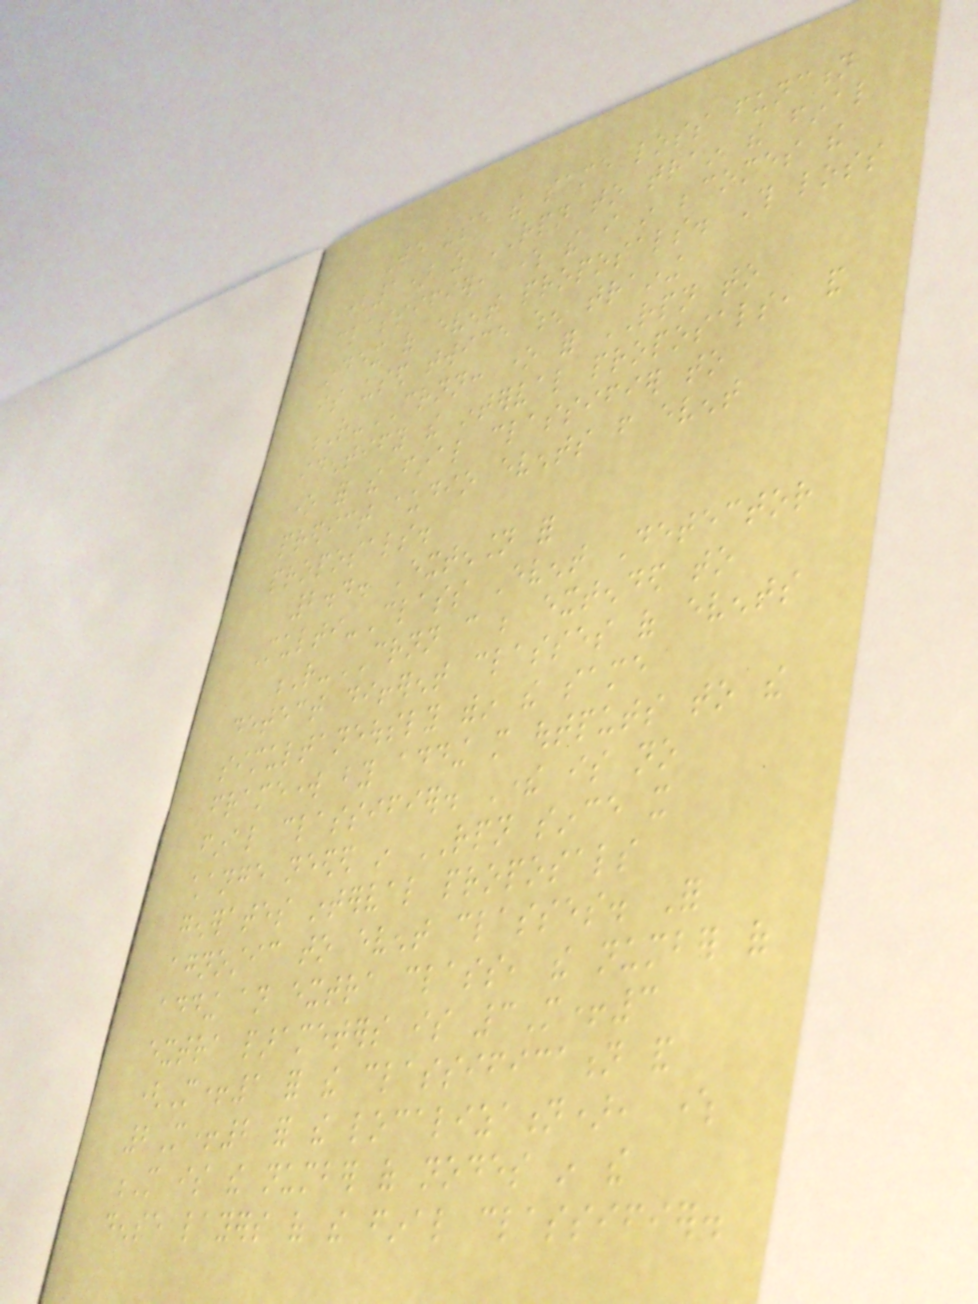We use the same loss function
(1) as RPN to train the final
classifier, where the i in becomes the
index of event proposals. This loss
is used twice when training
R-CRNN: one for RPN to
identify the interval proposals, and
one for the final classifier to
predict audio events from event
proposals.
2.4. Extension for
Multi-Class Event Detector
R-CRNN can be extended to
detect different classes of events
simultaneously within the same
framework by adding more outputs to the
final classifier. There is no
change needed in RPN since it
generates interval proposals
agnostic to event classes. For
adding an extra class, the number of
extra parameters is 3M+3
(M+1 for the classification and
2M+2 for the localization), where
M is the number of nodes in the
dense layers of the final classifier.
